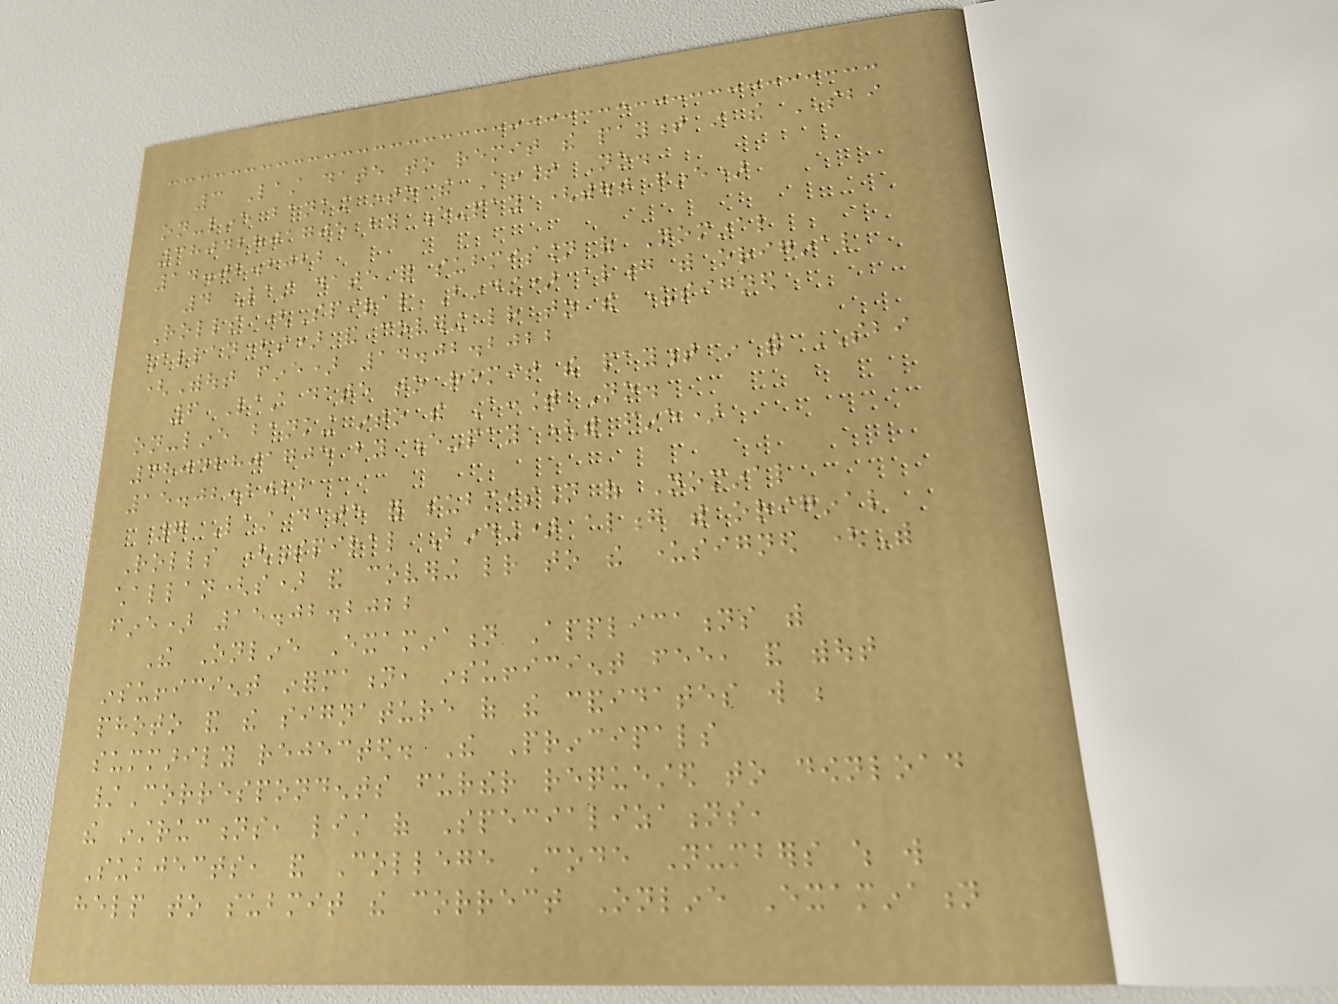3 Last date to remit the payment in the SBI
on-line banking into the Account No.
38042801705 by e-pay (without fine)
14.02.2022
4 Last date for submission of Nominal
Rolls (Spiral Binding) along with original
challan(s) and covering letter to the undersigned
(Without fine) 14.02.2022
6 Last date to remit the payment in the SBI
on-line banking into the Account No.
38042801705 by e-pay (with fine)
15.02.2022
7 Last date for submission of Nominal
Rolls (Spiral Binding) along with original
challan(s) and covering letter to the undersigned (With
fine) 15.02.2022
The Online Examination Applications with
insufficient information, insufficient fee, and without
photo and the signature of the candidates will be
summarily rejected. The Principals
/Correspondents further requested to download
the instructions, list of Specializations,
Subjects, and College Code Numbers which will
help to submit the correct Online Examination
